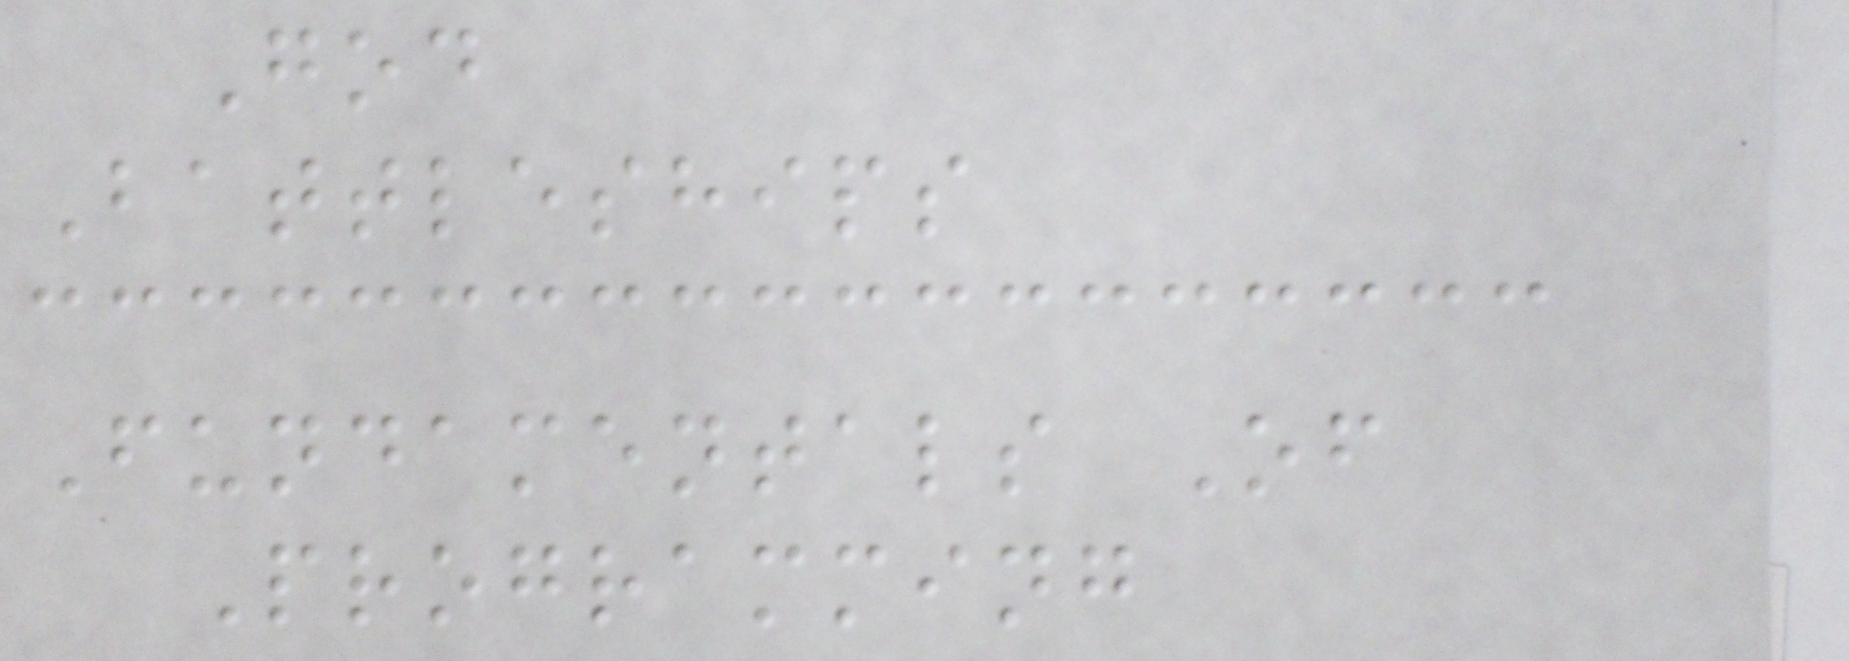God
Battleships
Fundamentals Of
Programming
